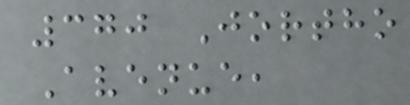370 Jortho
Avenue,
